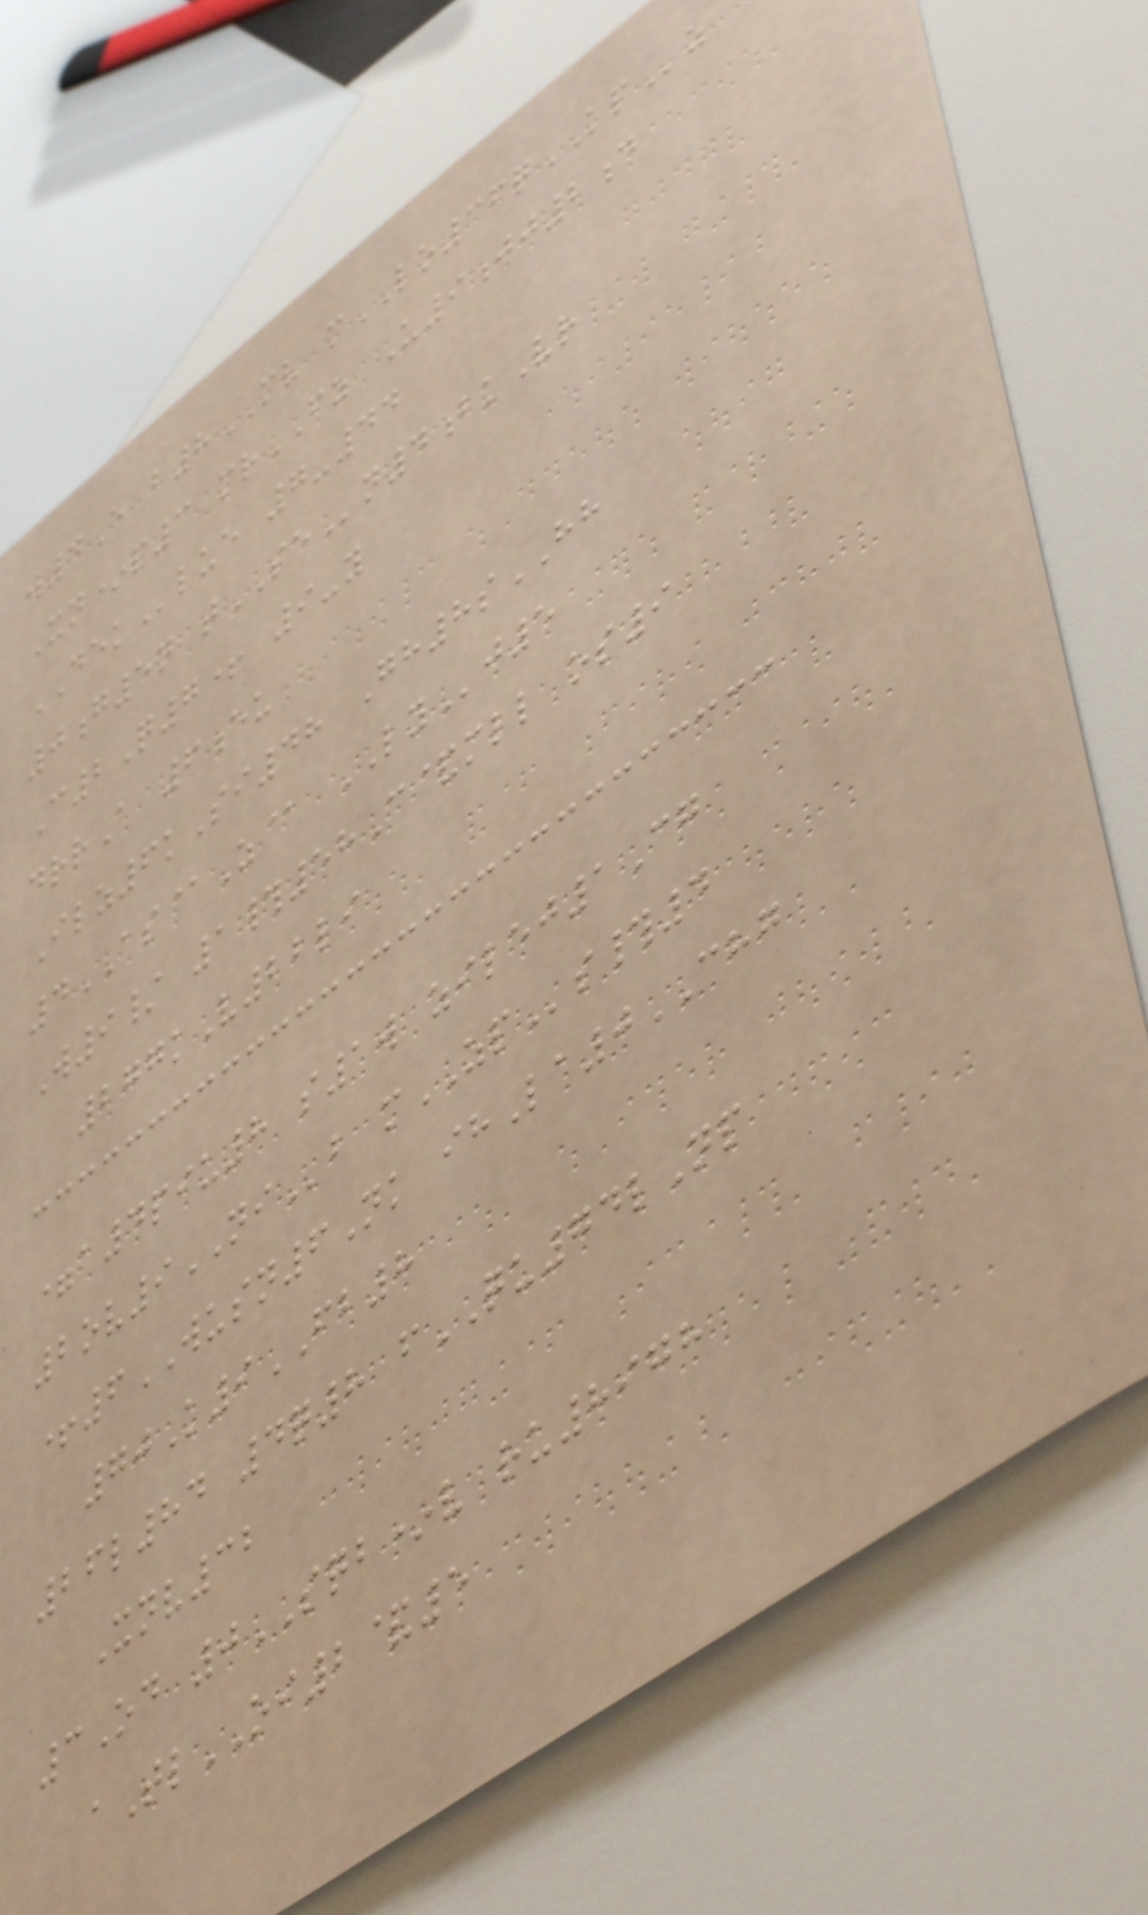w4E b8MV mLO36qKPz
Xn*p3 mrFZ U9jj2d
DEKlue 7-44
0g5n tSEn4bkVr
C2Q7+ 9-y
drrA 6eu
Ilz6kSi48 Gh8sHH
4AS@Z@ LYj5
W9/ 1#58C&mll os9
277kV22li
=a4piu8 s1w zilej1Cg
2ov9NIb mZPs#4
+6WUSN6Nk ihLa0CHG
70K9FB8
26l84 4q8 fQU74lNp
Xnv32
3Od 0SQB*v ru8978
aTlOI2&5
